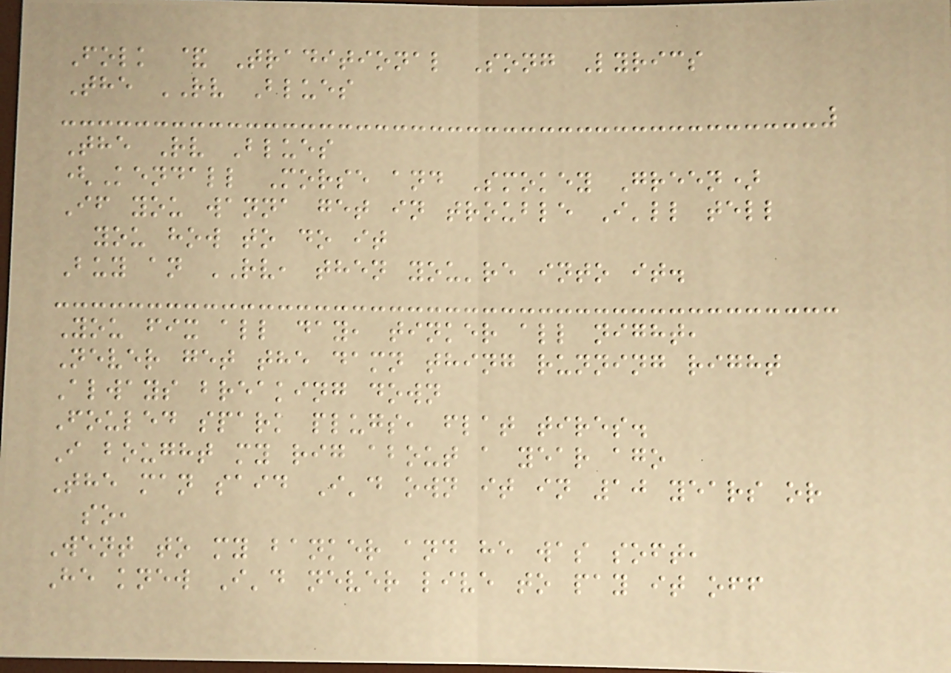Folk & Traditional Song Lyrics
The RV Blues
The Rv Blues
(Kendall Morse and Smokey Green)
If you wanna get in trouble I'll tell
you how to do it
Buy an RV, then you're into it.
You fix all day, tinker all night,
Never get the damn thing running right
Always breaking down
Fouled spark plugs, flat tires.
I bought my rig about a year ago
The man said I'd own it in 10 years or
so,
Went to my banker and he was soft,
He knew I'd never live to pay it off
